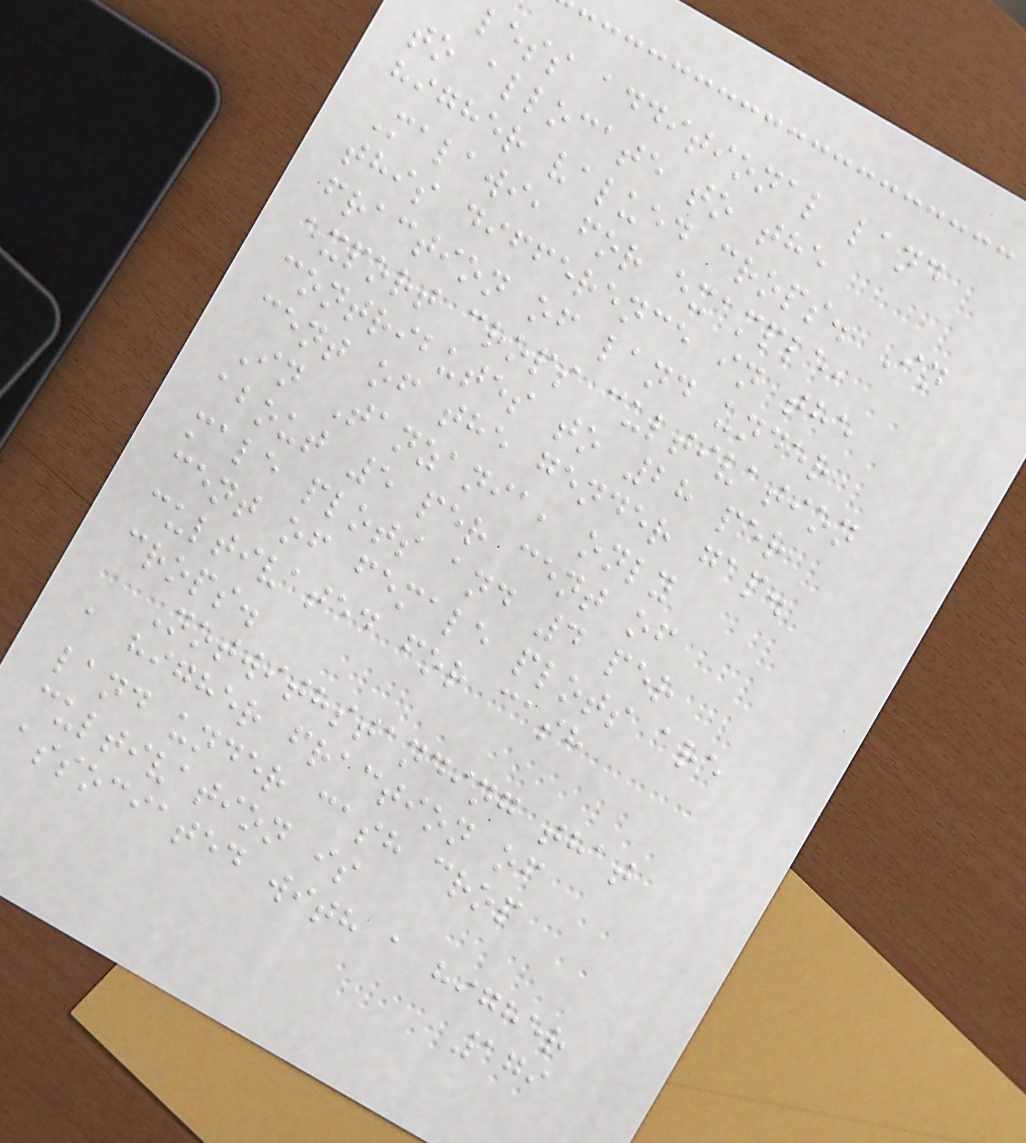less additional land
to allocate to the
higher valued crops. In
Malawi, for example,
this difference in the
fraction of land under
export crops cultivation
contributes to 28 per
cent of the gender gap.
In Tanzania, only
about 5 per cent of
male plots and 4 per
cent of female plots are
cultivated for cash
crops.
Notwithstanding that
a higher fraction of
land under cash crop
cultivation is
associated with a higher
179
